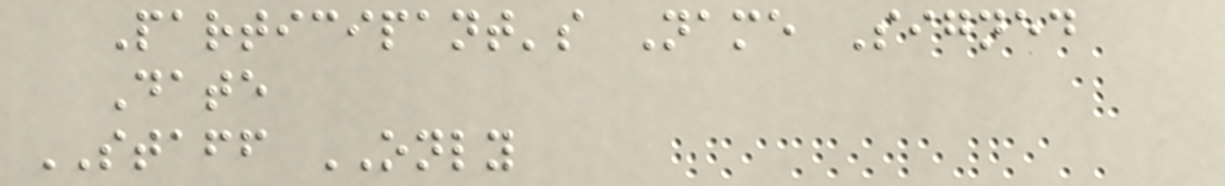Participant's Name Signed
Date
STAFF ONLY
